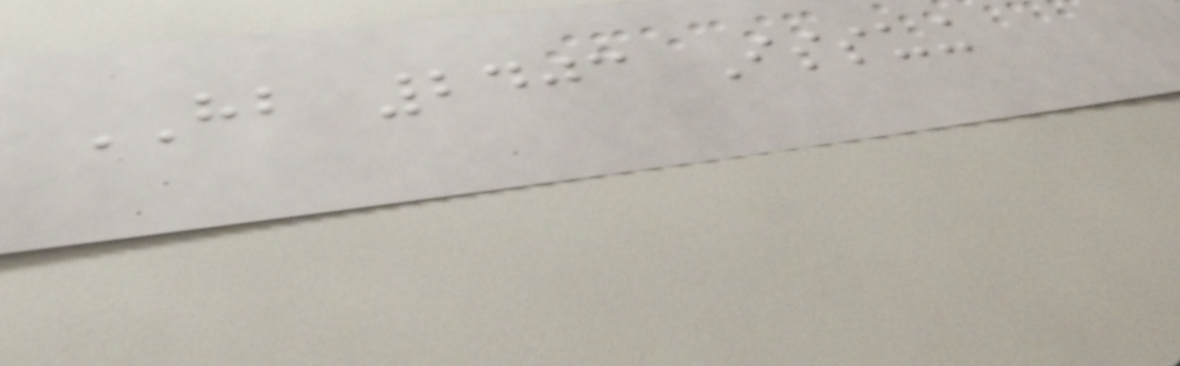HB 2403 Issuing
